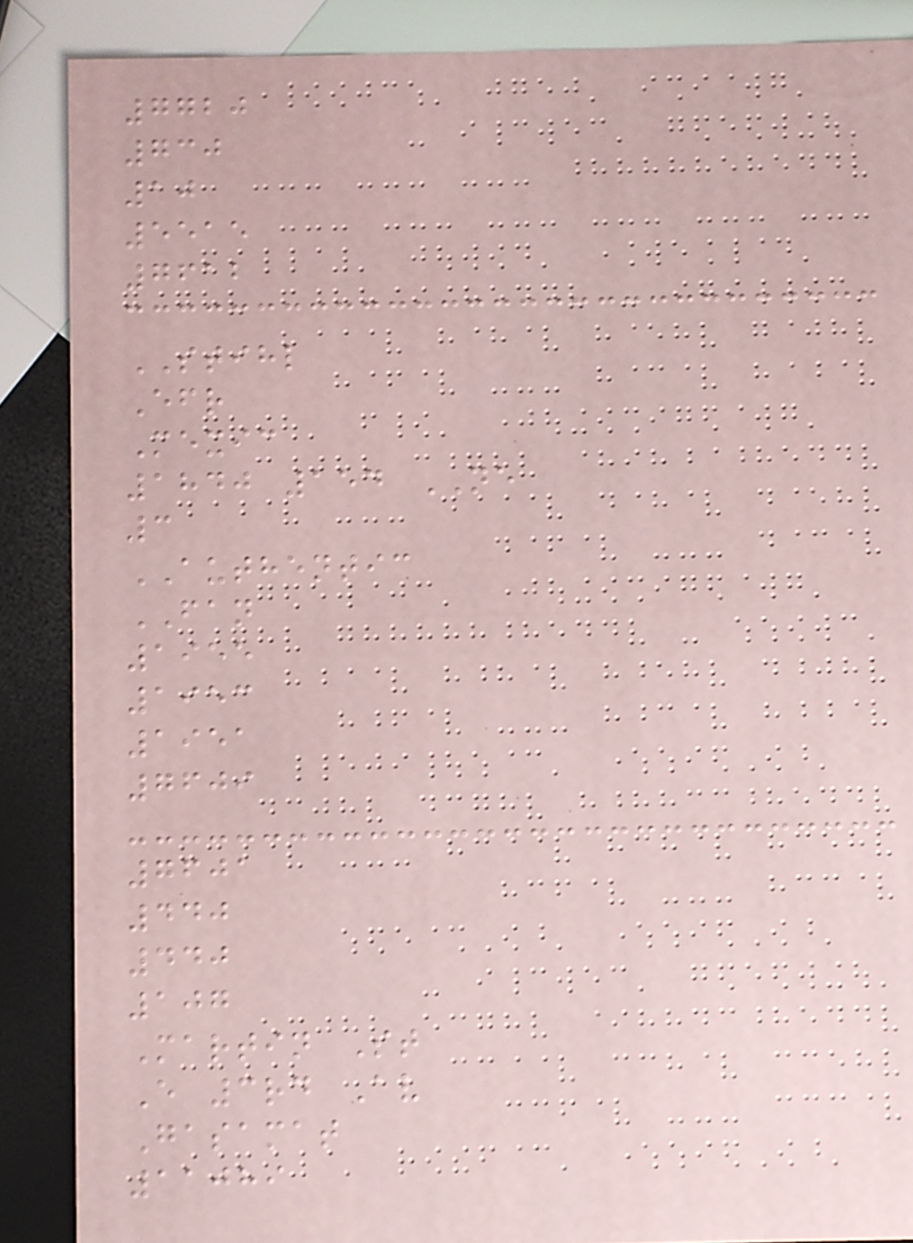7720
730
10
5515
7612
STIHL
Efr
Mexic
1840 154 NE
3
AUTHENTIC
FAN
1955
1953
1951
7609
7601
440
440
107
Martin St
E 3rd Av
Gasamat
11089
